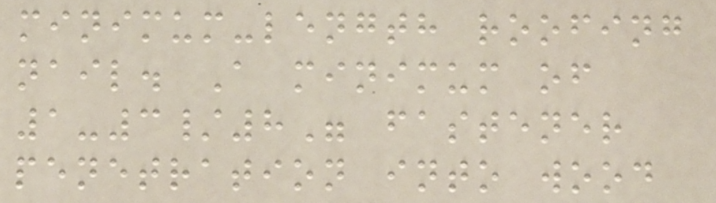minimum-length roofing
nail. A minimum of
1-3/8" fastener
penetration into wood
